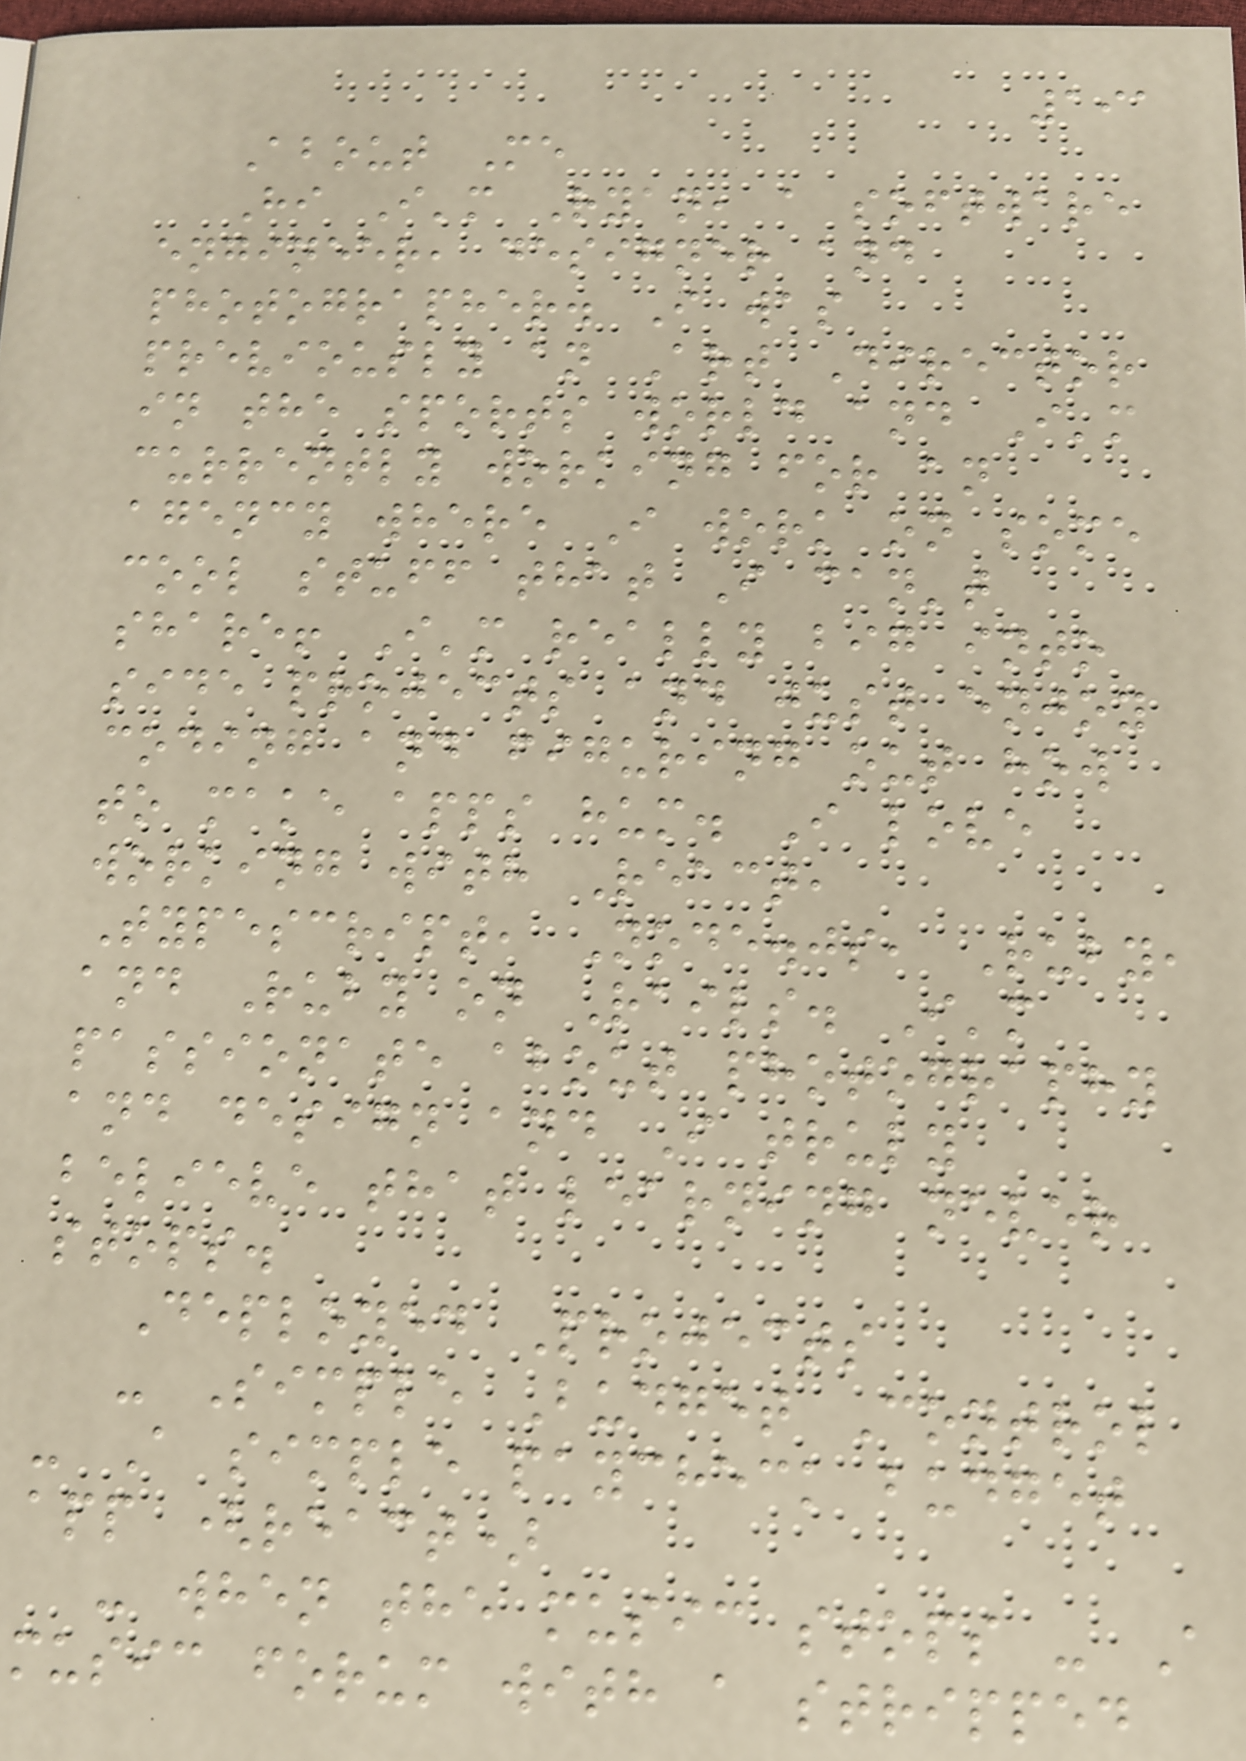191
About Me
Hi I'm Ryan, a software
engineer, designer and
photographer. I was
previously an Art Director
in the sports world and I'm
currently working for an
agency where I work on some
cool stuff that I can't
share! I'm really big into
side projects and just enjoy
coding and figuring out how
to make apps hum. I love
working with React,
Typescript, Node.js, Ruby,
and Ruby on Rails. I'm
passionate about photography
and design and I truly
believe that learning never
stops.
Deployed Projects
- Simple Budget Control
- A simple paycheck budget
app (react)
- when the music stops - A
music forum with a stripped
